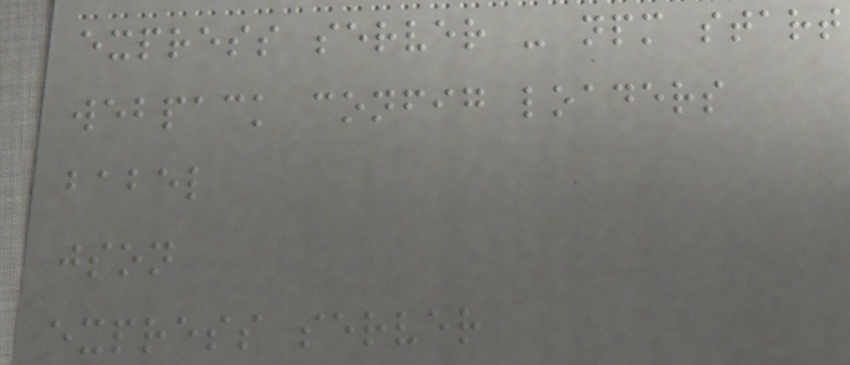express server - npm start
webpack config loaders
babel
json
express server
